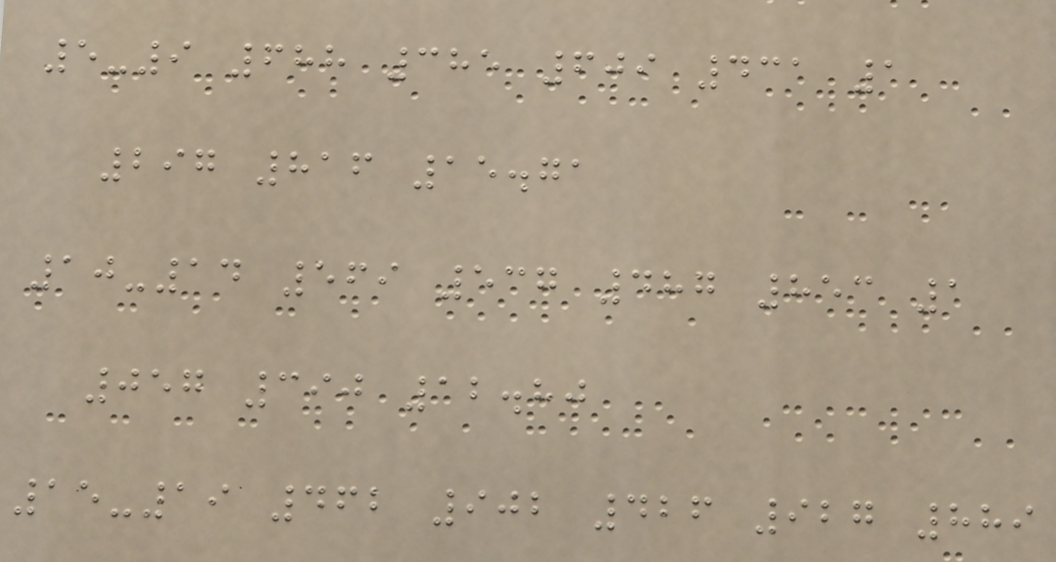5-9 688 385 609 431 1
297 816 15.71
10-14 569 537 487 853 1
057 390 12.80
15-19 462 902 426 927 889
